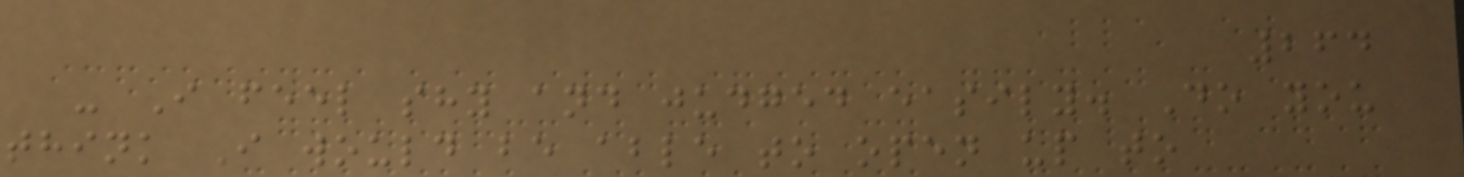264
- I feel shy and judged easily. Do you
think I would be able to open up to
